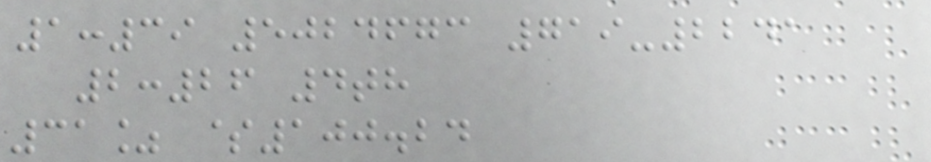1:39 5024673 719-2241
2:26 4th
31% $100.24
